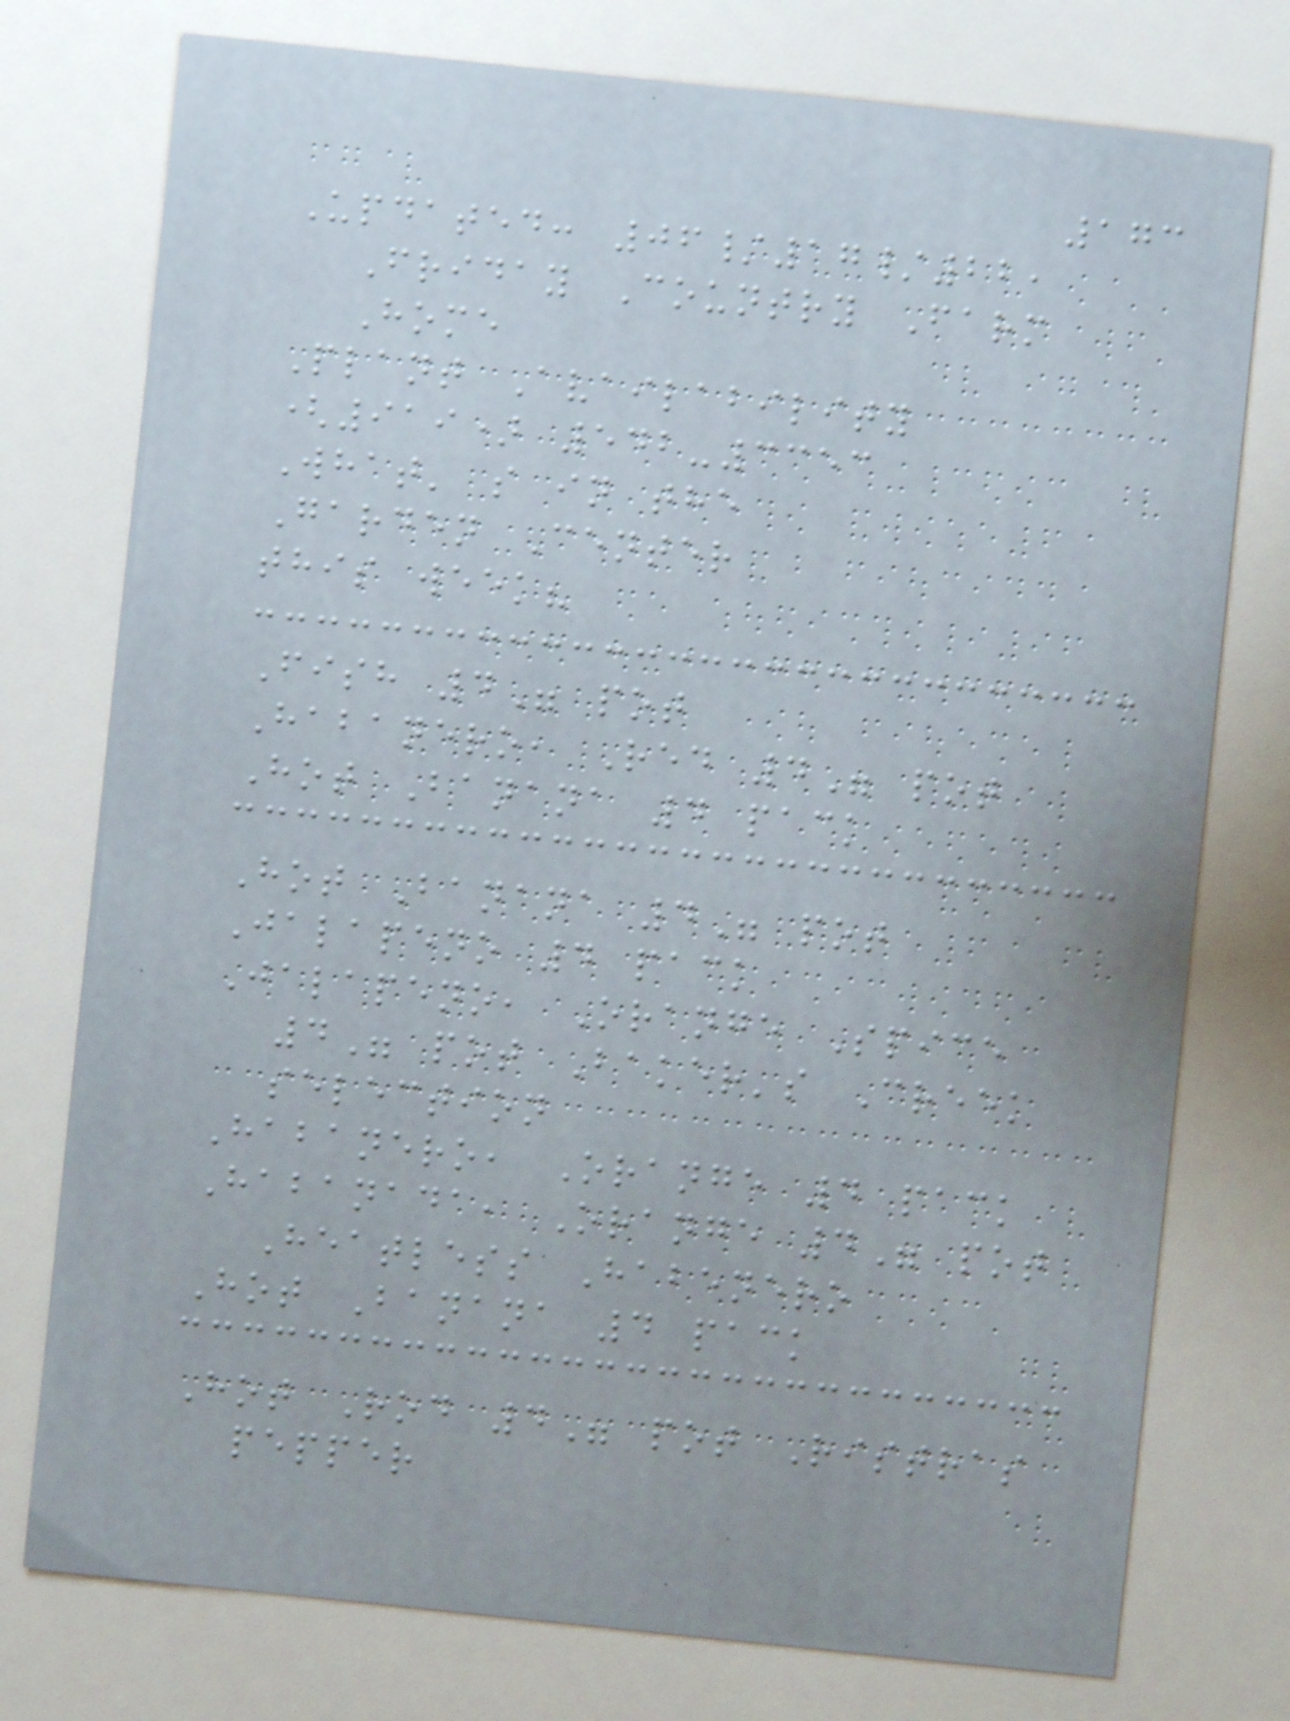173
Updated: 06/17/22,
Friday Country Farm
Home
Plant Availability
(919) 542-3353
What' s in the
Garden Center
this week?
Fish 4" pot
Habanero, Red 4" pot
Hot Banana 4 pack
Hot Banana 4" pot
Jalapeno 4 pack
Jalapeno, Orange Spice
4" pot Baker's Creek
selection
Habanero, Orange 4 pack
Habanada, Orange 4" pot
Heatless Habenero
Hot Banana 4 pack
Hot Rod 4" pot Ristras
pepper
